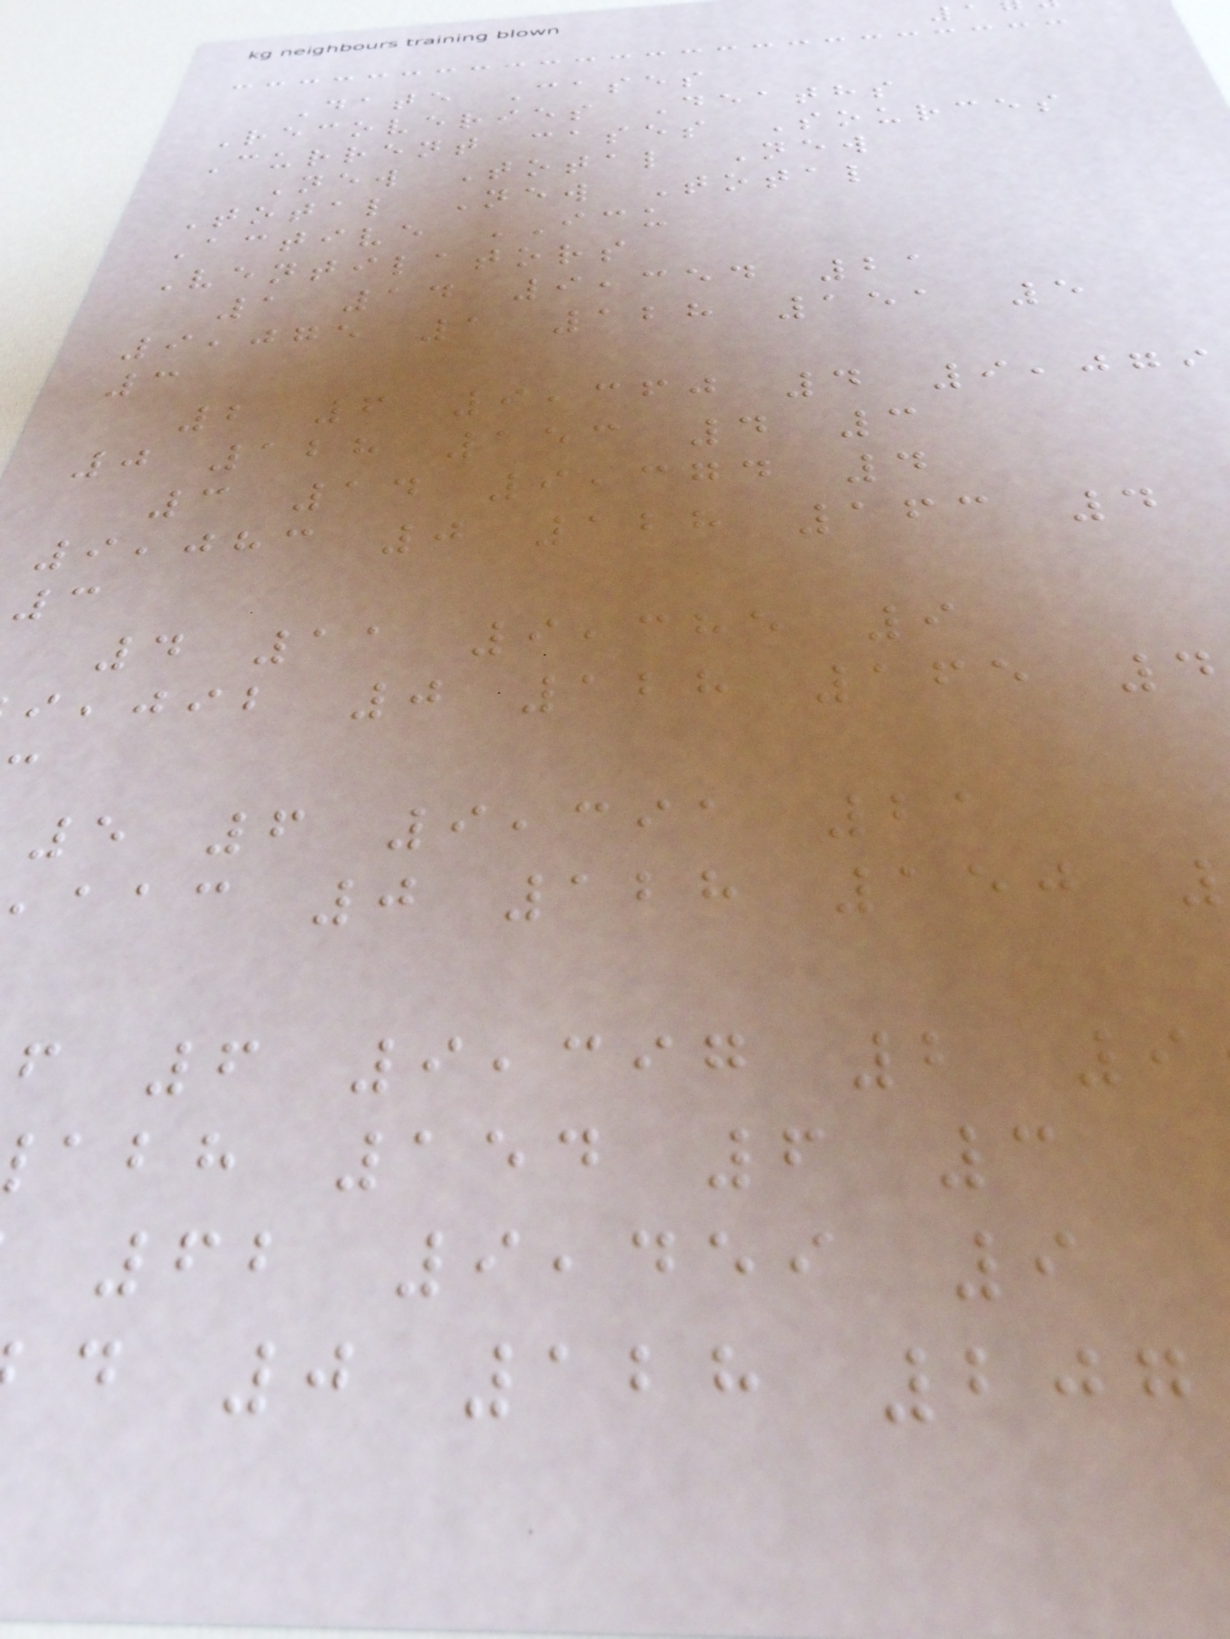Date Cases
Recoveries Deaths
Current cases Sources
New Total New
Total New Total
Active ICU
Ventilators
1 14 9,354 21
9,075 1 128 151 5
3
2 6 9,360 4 9,079
0 128 153 4 3
3 14 9,374 4
9,083 0 128 163 4
3
4 11 9,385 9
,jib 0 128 165 4
5 6 9,391 21
,aac 0 128 150
f 6 9,397 2 9
abh 154 6 3
62 9,459 9
d 0 128 207
